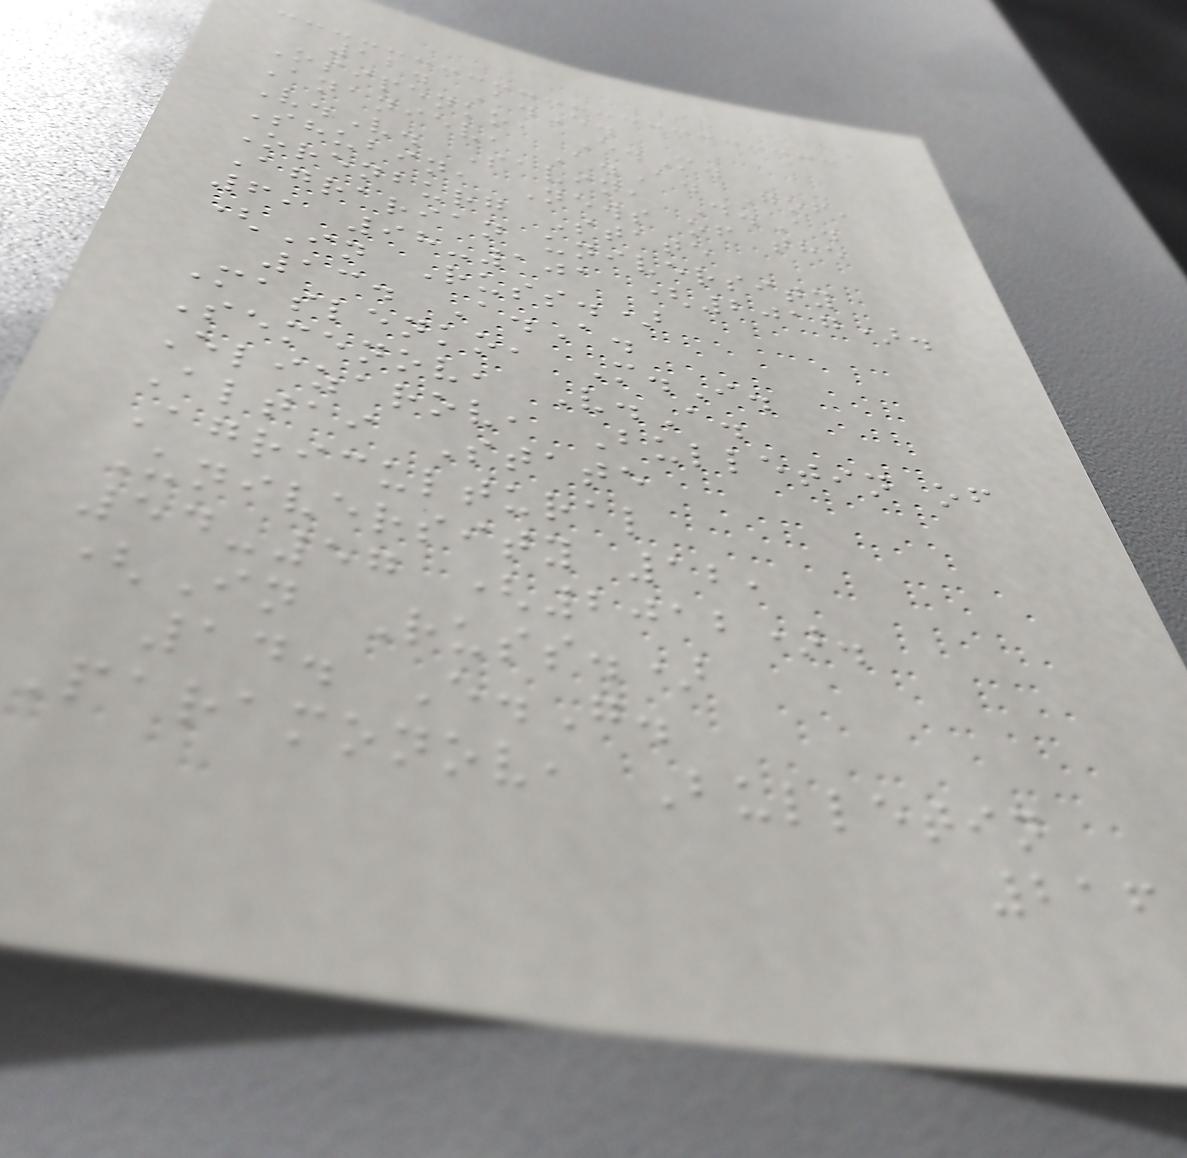12. A.E.
Osipenko, E.M.
Ananiev, A.A. Gof,
V.V. Savin, D.A.
Shubin, News of the
Orenburg State
Agrarian university
6, 98-101 (2017).
(In Russ.)
13. A.A.
Maslenko, M.I.
Semenov, V.A.
Elizarov, Bulletin of
Altai State
Agricultural
University 12,
54-57 (2012).
(In Russ.)
14. E.G.
Paramonov, Bulletin
216
